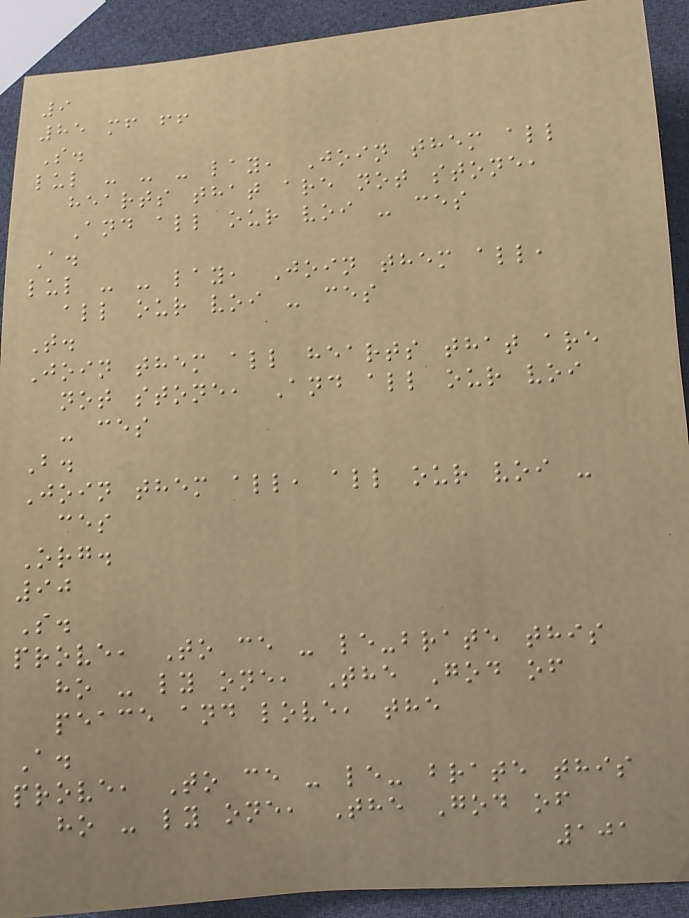9
85 mf ff
S.
lul - - - lay, Join them all
hearts that are not stone,
And all our voi - ces
A.
lul - - lay, Join them all,
all our voi - ces
T.
Join them all hearts that are
not stone, And all our voi
- ces
B.
Join them all, all our voi -
ces
Org.
90
S.
prove, To ce - le-brate this
ho - ly one, The God of
peace and love, the
A.
prove, To ce - le- brate this
ho - ly one, The God of
101
